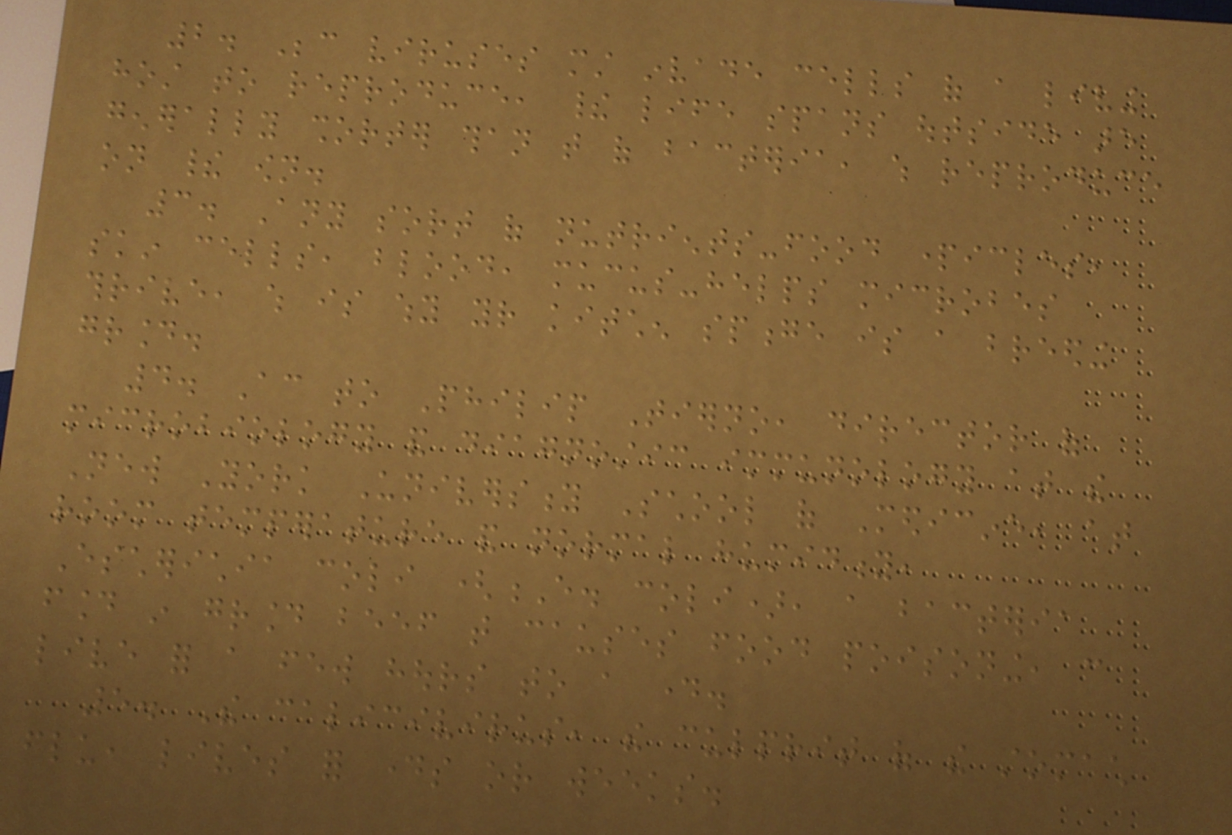2. Because viruses must invade cells of a living
host to reproduce, their life spans outside are
generally shorter than that of bacteria, which reproduce
on their own.
3. Any sort of nutrients-food particles,
skin cells, blood, mucus-helps microbes
thrive, which is why your kitchen sponge is a breeding
ground.
4. According to Philip Tierno, director of
microbiology and diagnostic immunology at the
New York University School of Medicine, at
room temperature and normal humidity,
Escherichia coli (E. coli), a bacteria
found in ground beef that causes food poisoning, can
live for a few hours to a day.
5. The calicivirus, the culprit of the stomach
flu, lives for days or weeks.
